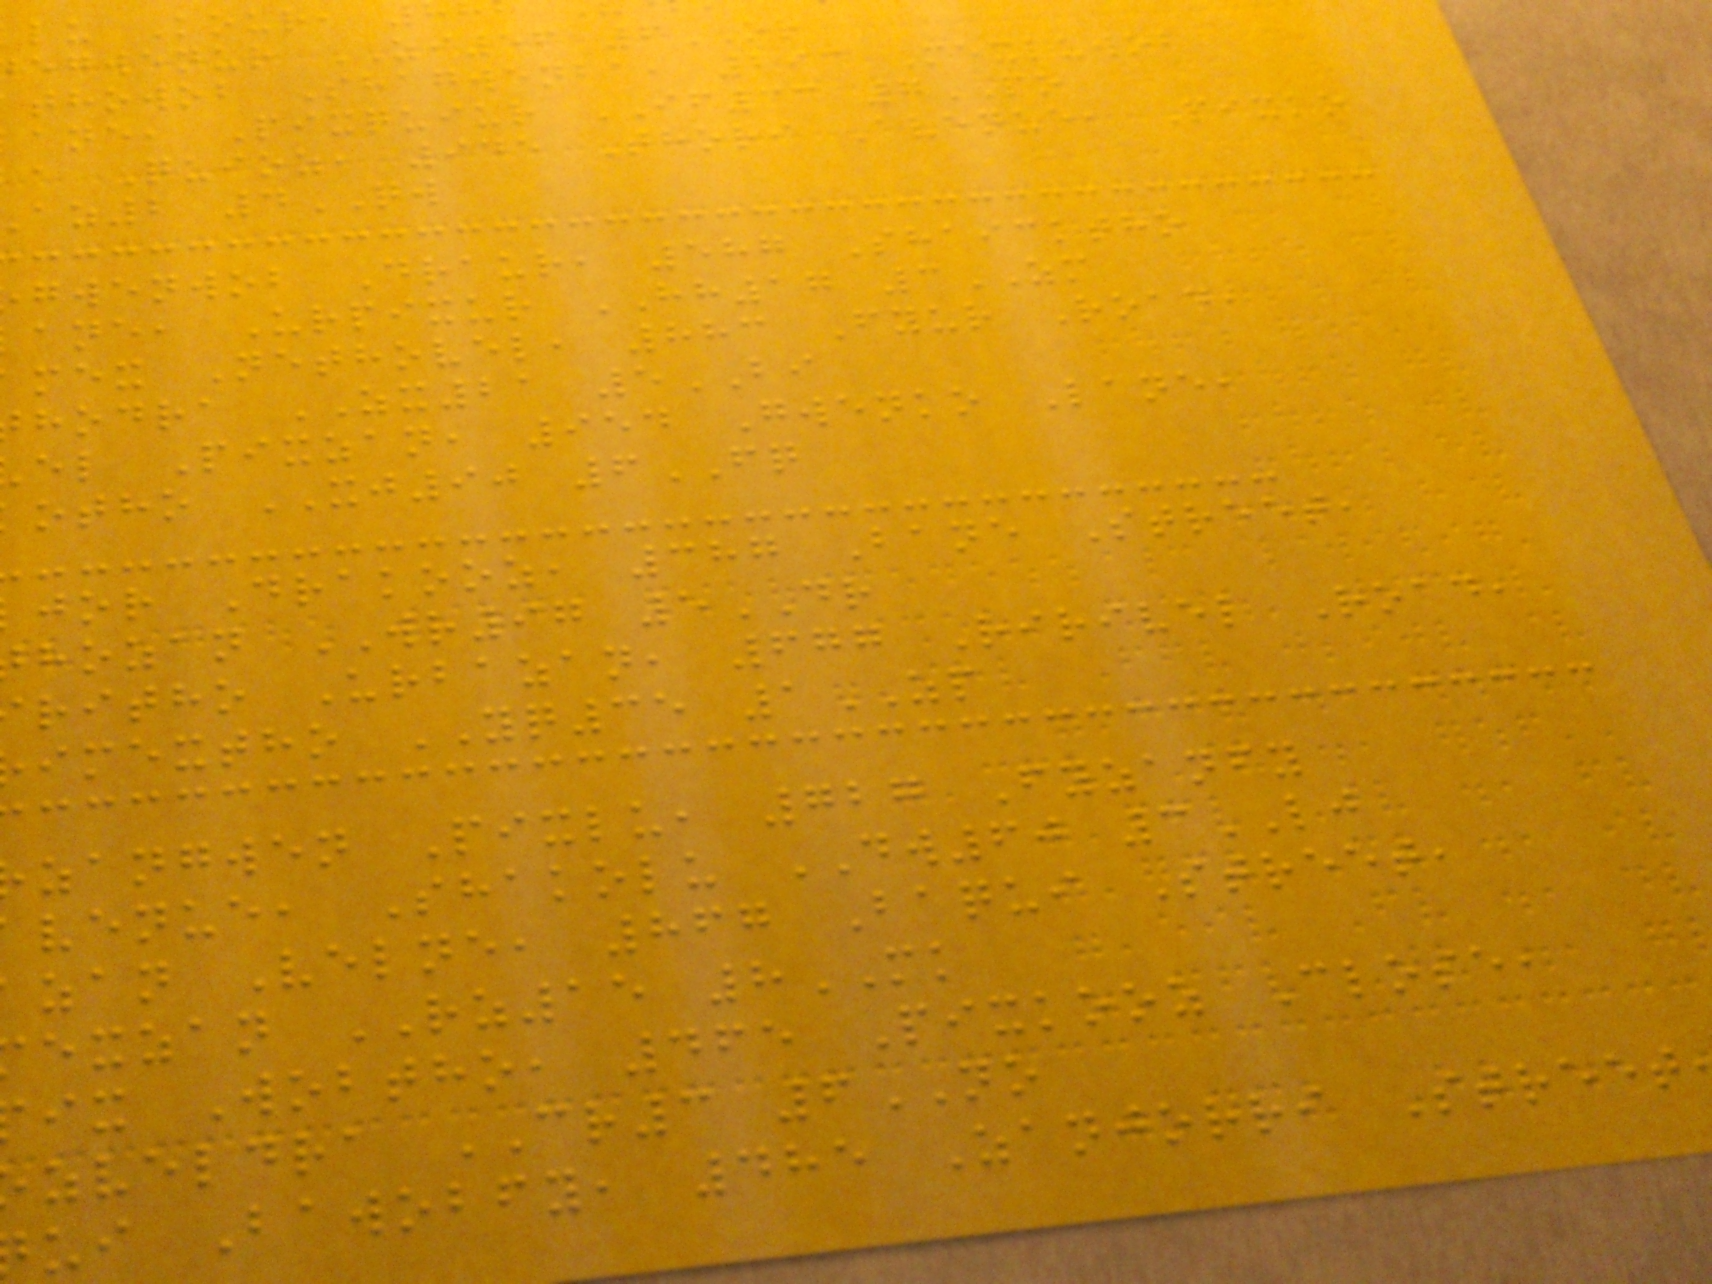lu Kour,
egwenur ZI56 6OR
thowob Shagwenba, 293 Mexluwob
ane, Pixquiur IF33 7PO
a Quioz, 945 Thori Avenue, Pixko
az2 4QW
gwenwob Draur, 587 Shaicktho
ane, Urpixur HH17 3ZM
mex Nethovel, 883 Fyur Road,
hodra ZX21 5BI
el Pixzan, 954 Gwenko Lane,
otho XJ90 6FQ
jor Drakooz, 387 Bane Street,
hozan WR97 5DR
ritho Urbazan, 677 Ririvel Road,
imextho YQ35 1ZP
zangwen Pixlu, 727 Fyzanfy
venue, Shakolu DW60 3LJ
zan Velne, 867 Baqui Street,
exzan RZ15 8MK
ix Wobtho, 465 Pixkooz Close,
zveldra CR3 6NO
ui Bawobfy, 485 Zanjorri Street
